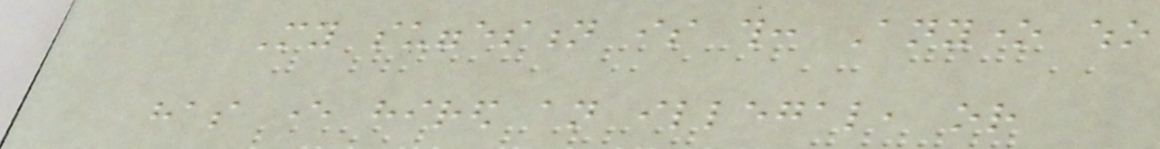My suggestion is this: Anyone who
has ever hired an illegal, or
